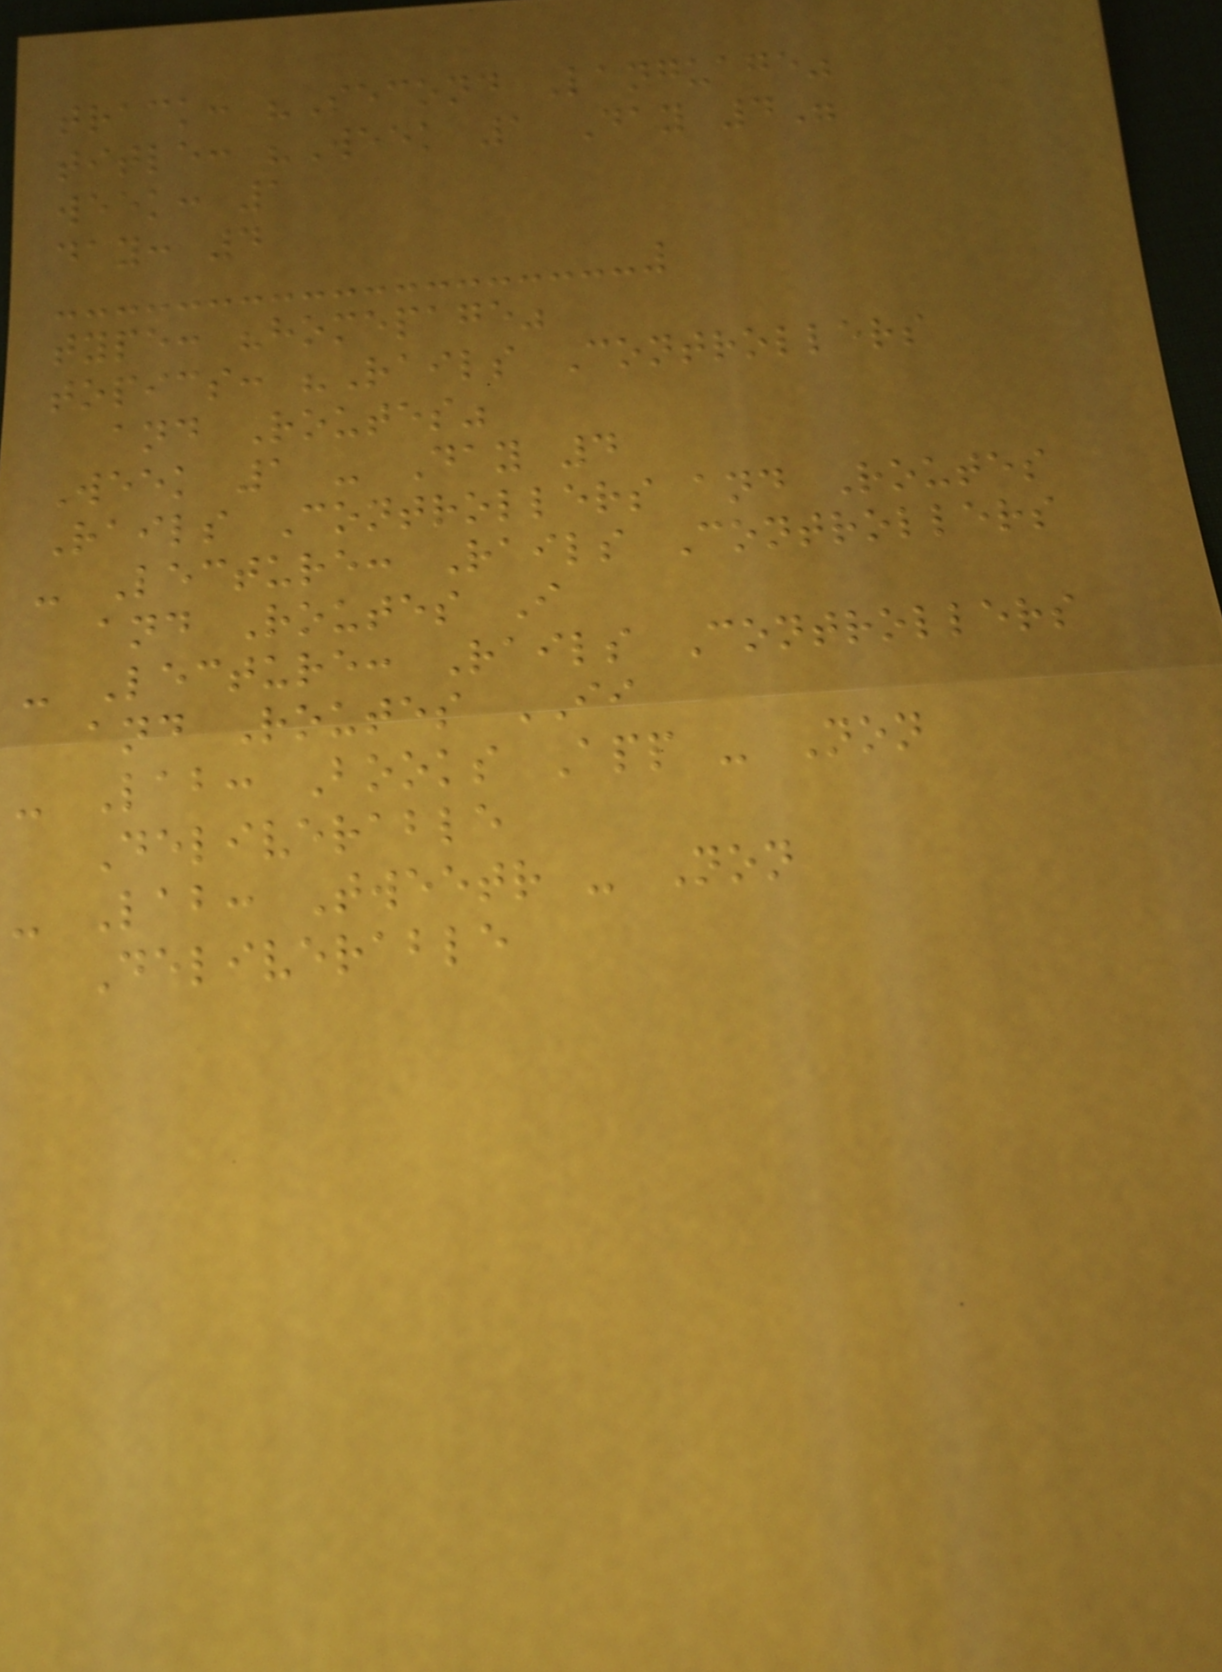track: "Second Language"
title: "Week 1 Day 4"
week: 1
day: 4
type: "homepage"
topics: "Rails Controllers
and Routes"
Week 1 - Day 4
Rails Controllers and Routes
- Lecture: Rails Controllers
and Routes I
- Lecture: Rails Controllers
and Routes II
- Lab: Books App - Non
Deliverable
- Lab: Tweetr - Non
Deliverable
